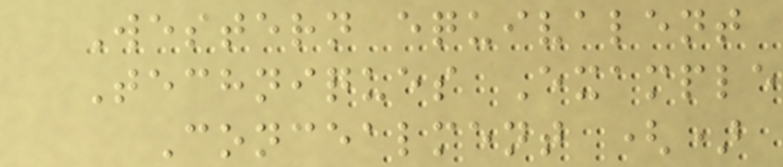Western equivalent
Techniques Example
Concealment ()
